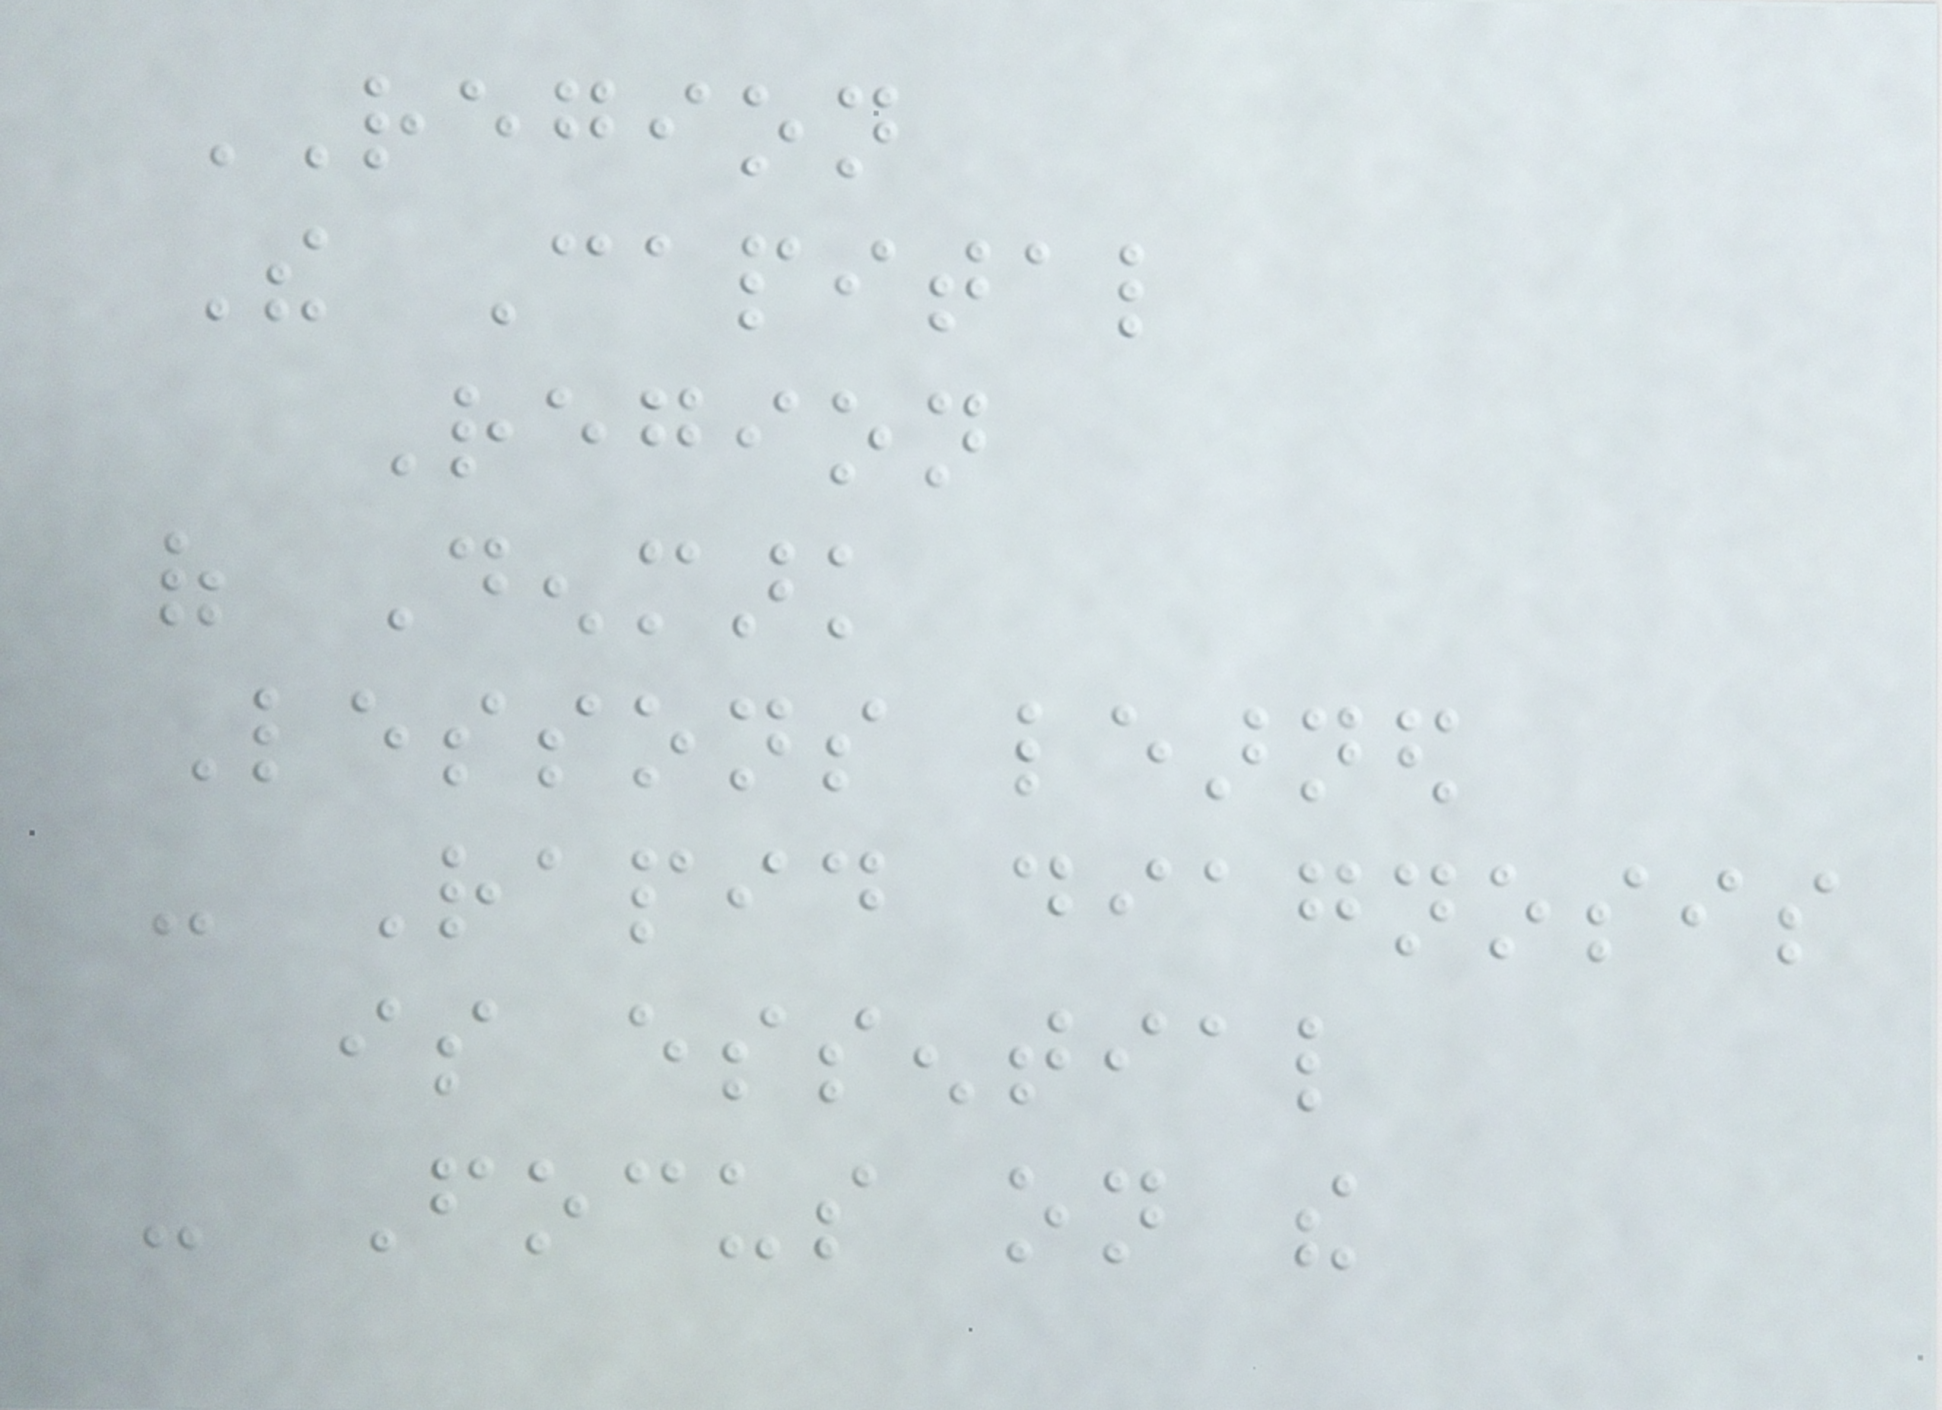REGION
The Capital
Region
of Denmark
Lessons learned
- Rapid diagnosis
is essential
- Focus on the
